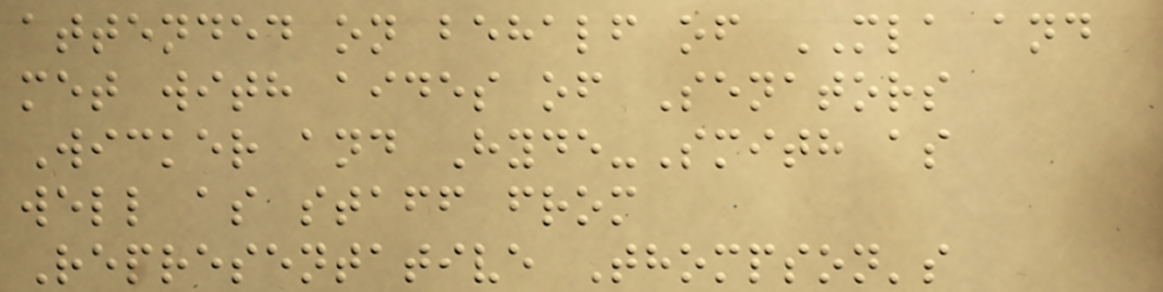attended on behalf of MLA and
met with aides of Senators
Wicker and Hyde-Smith as
well as staff from
Representative Thompson's
